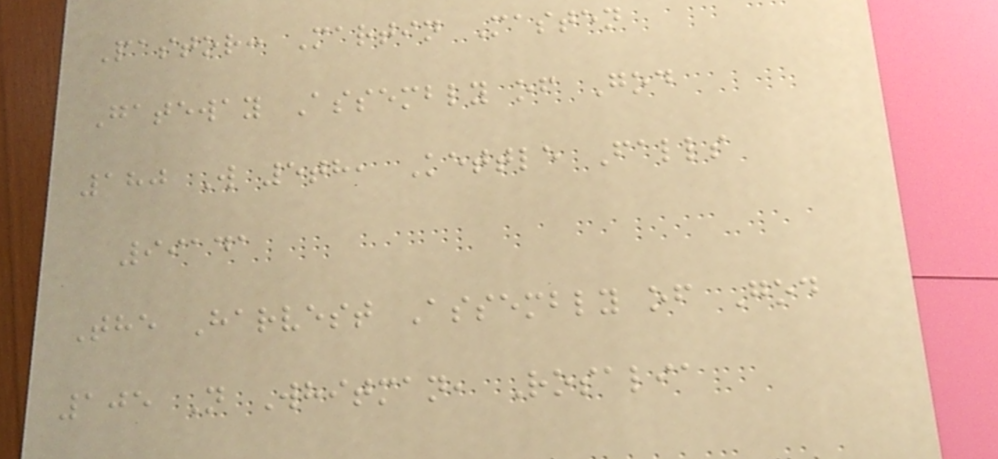Pastor: Martin Masten
Gateway Assembly of God
180 W 5th, Kettle Falls
99141
The Harvest Assembly of God
105 N Whitman, Rosalia
